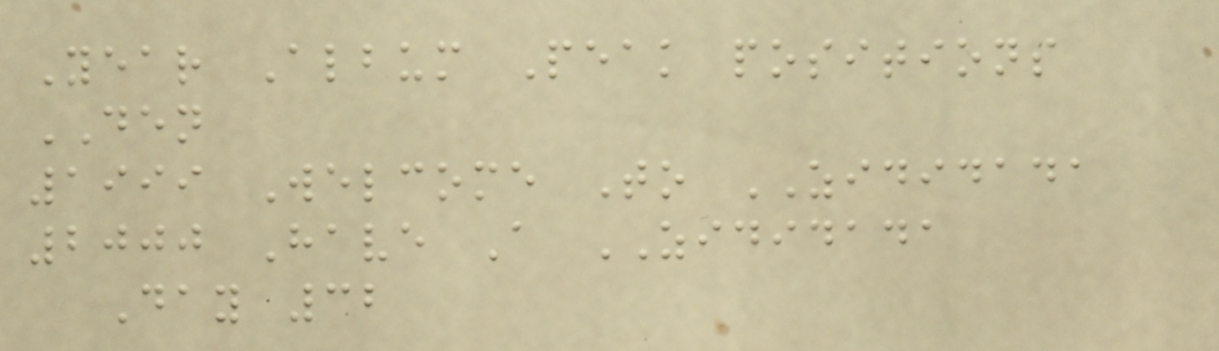Year Album Peak positions
DEN
1999 Welcome To ZIDIDADA
2000 Have A ZIDIDADA
Day 32
